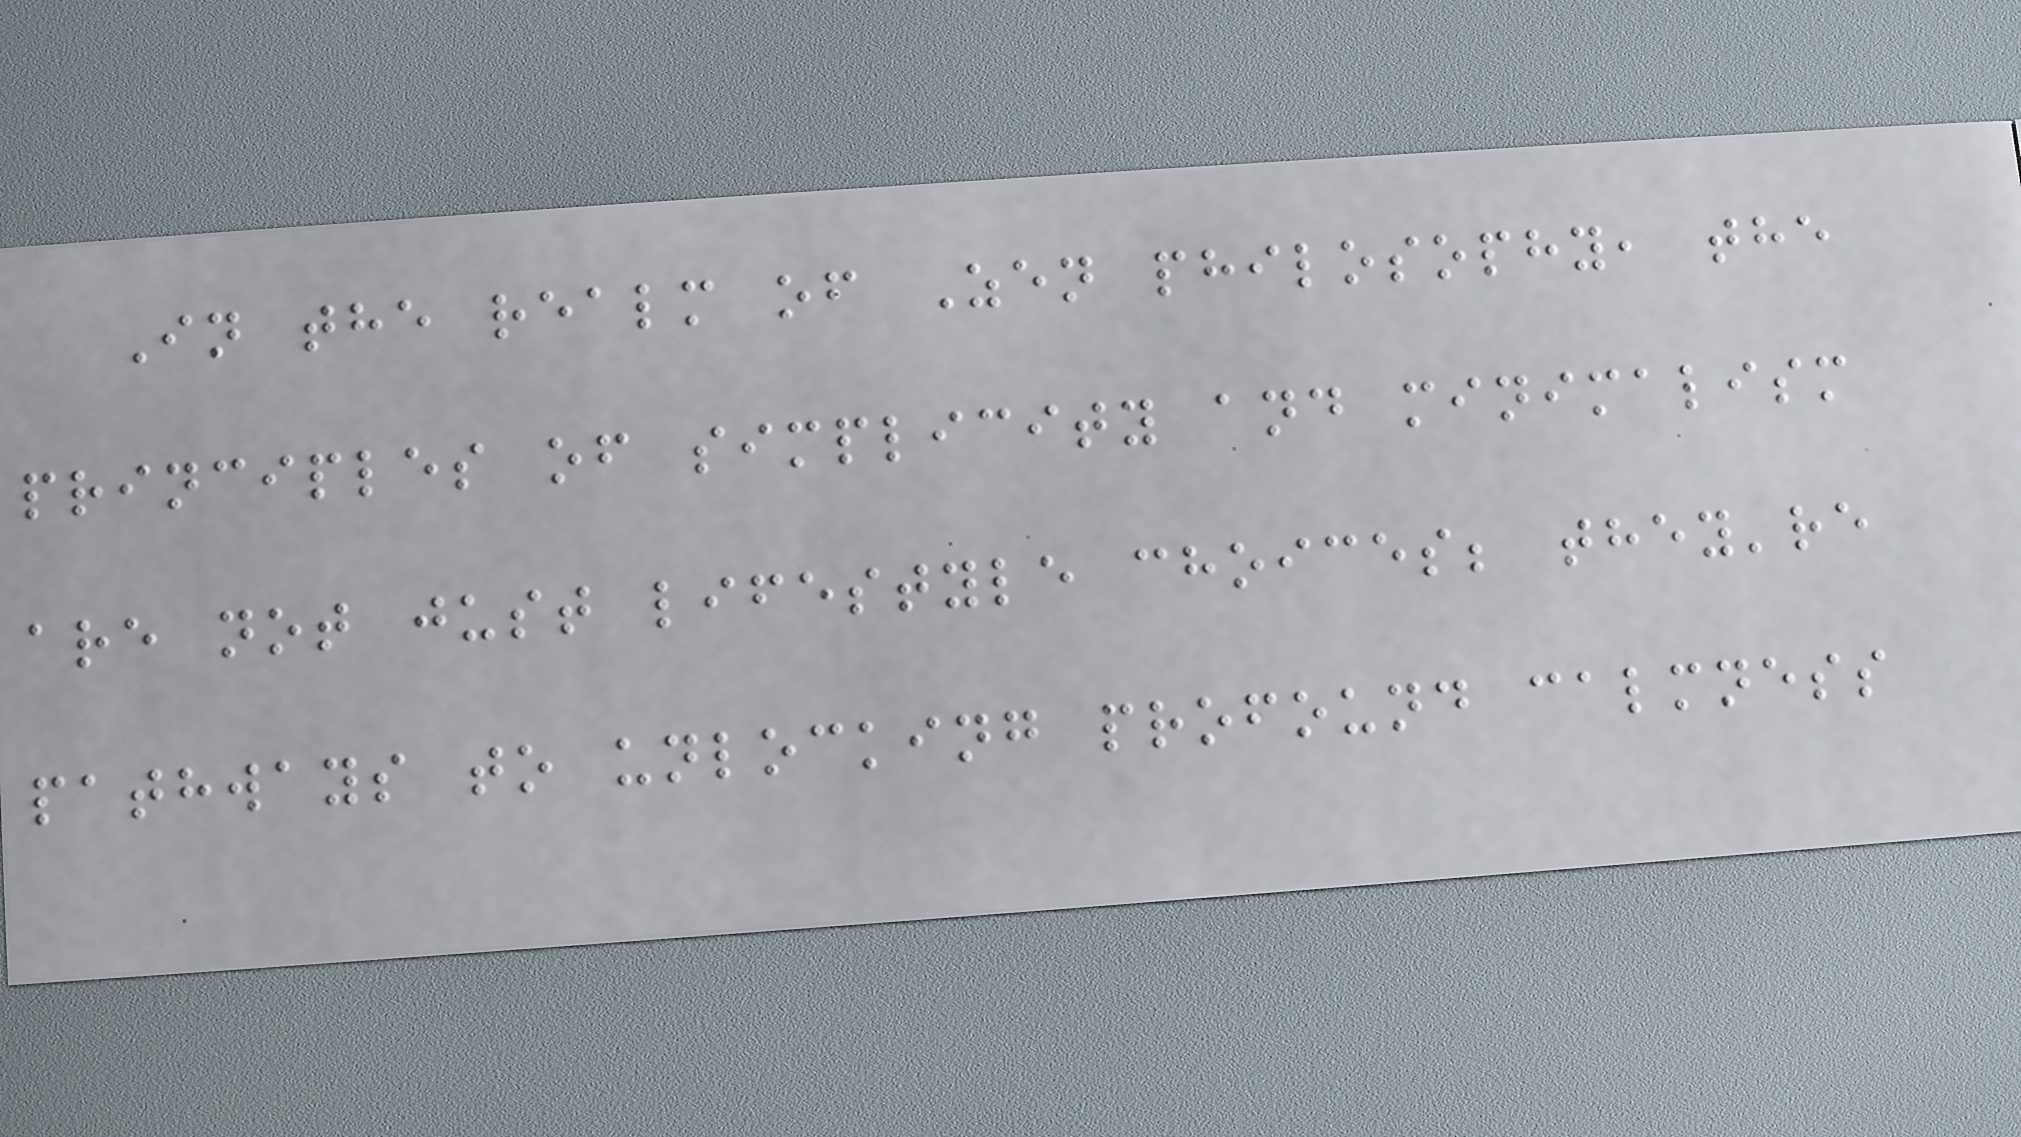In the realm of Zen philosophy, the
principles of simplicity and minimalism
are not just lifestyle choices; they're
pathways to unlocking profound calmness
